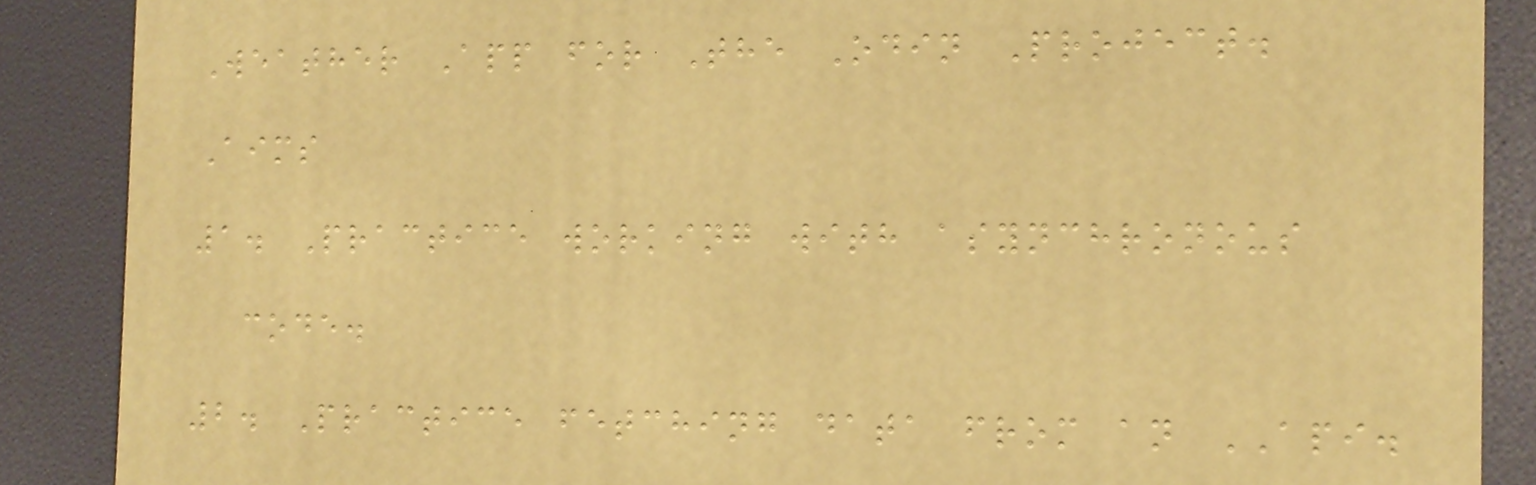Weather App for The Odin Project.
Aims
1. Practice working with asynchronous
code.
2. Practice fetching data from an API.
